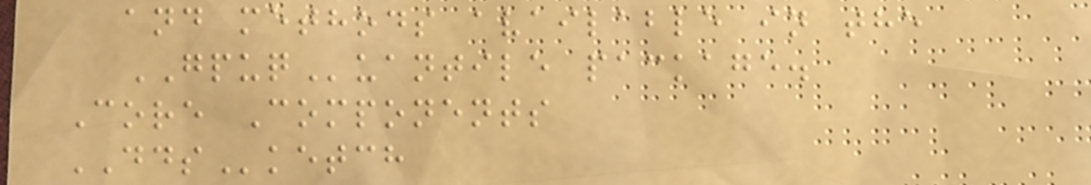and methods available in the
GPUQuantile package.
Core Components
DDSketch
